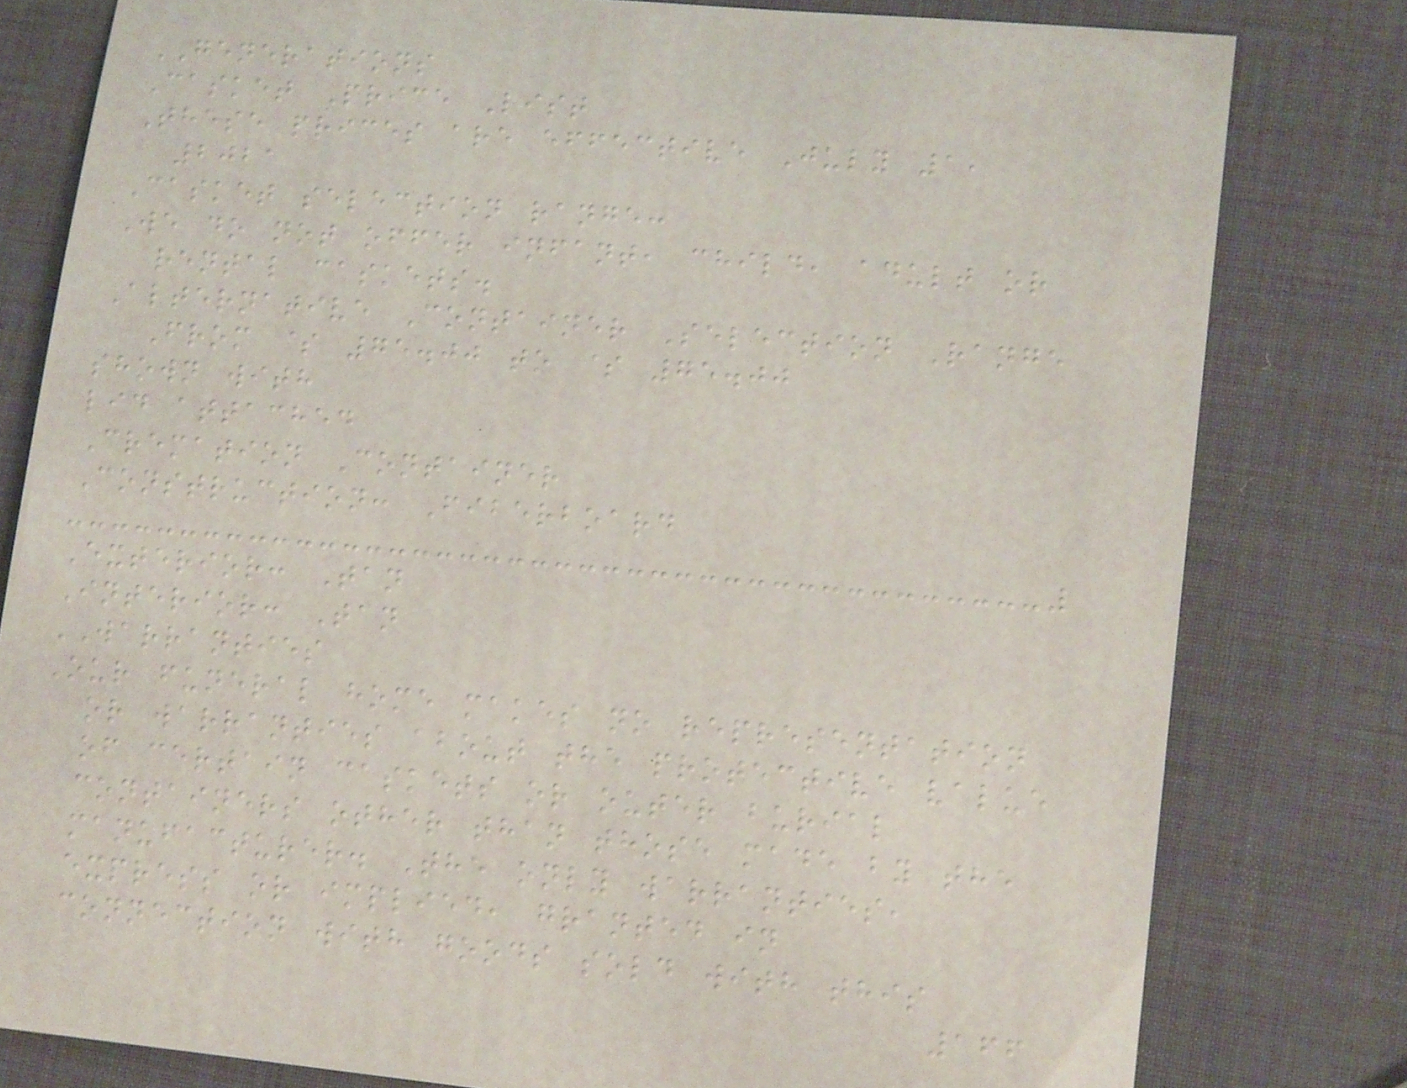GENERATIONS
Casket Price List
These prices are effective July 1,
2021
Casket selection range:
We do not offer infant, child, adult or
rental caskets.
Alternative Container Selection Range
From $ 75.00 to $ 75.00
shown with
lid attached
Cremation Container
Construction: Fiberboard
Exterior: Tan
Interior: Tan
WARRANTIES
Our funeral home makes no representation
or warranties about the protective value
of certain caskets or outer burial
containers other than those made by the
manufacturer. The only warranties,
express or implied, granted in
connection with goods sold with this
166
